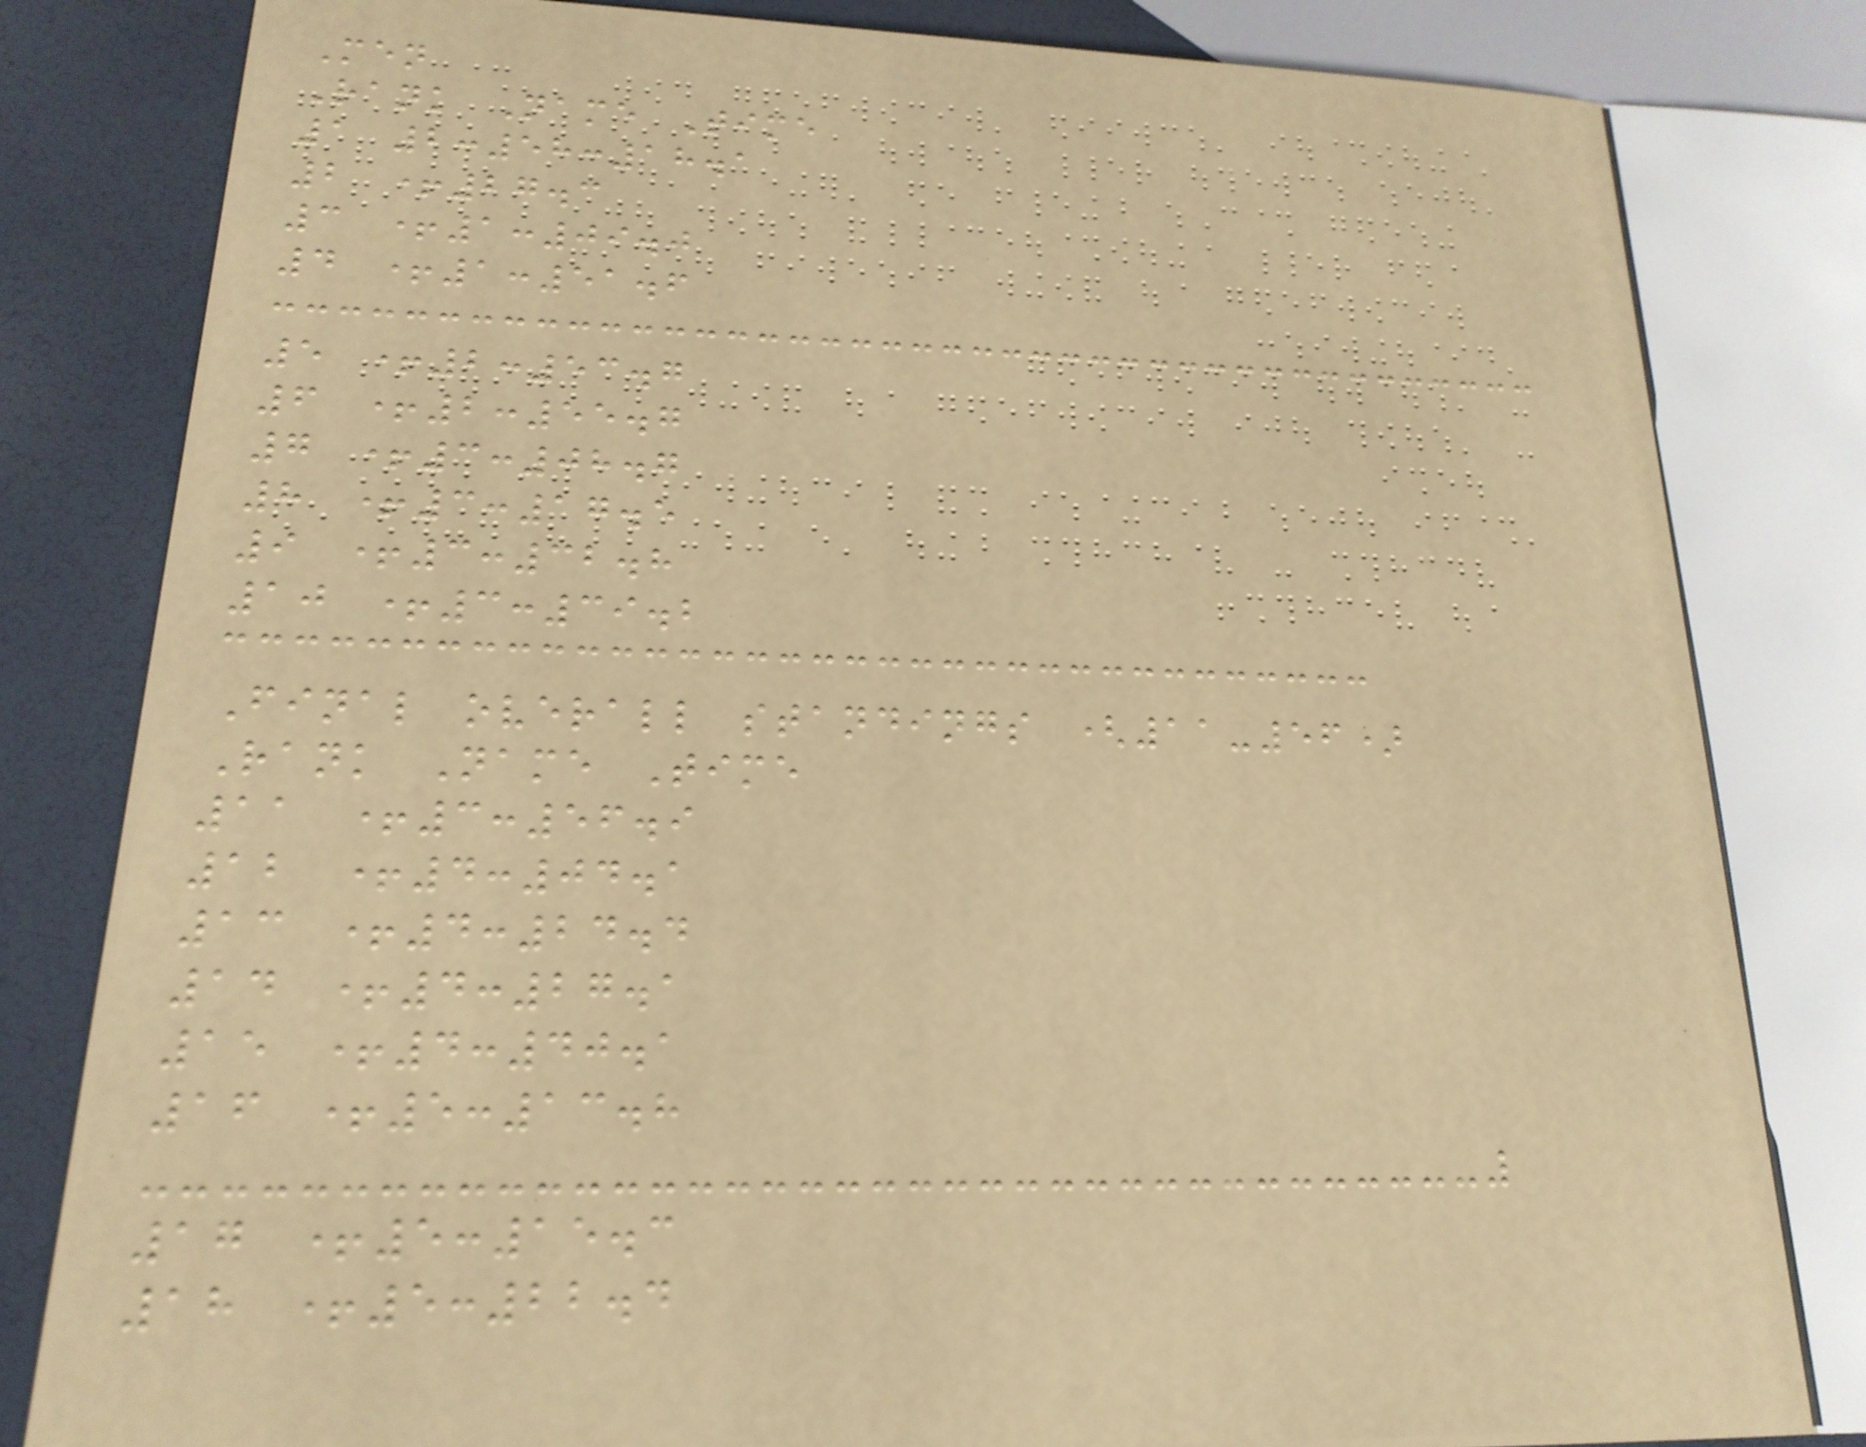Men
Rank Name Time
1 2:58:18.1
2 +27.3
3 +1:09.0
4 +1:51.6
5 +2:53.7
6 +2:55.7
7 +3:08.7
8 +3:17.5
9 +3:32.8
10 +3:39.2
Final overall standings (11-56)
Rank Name Time
11 +3:56.9
12 +4:04.1
13 +4:24.4
14 +4:27.1
15 +4:40.1
16 +5:13.8
17 +5:15.3
18 +5:22.4
